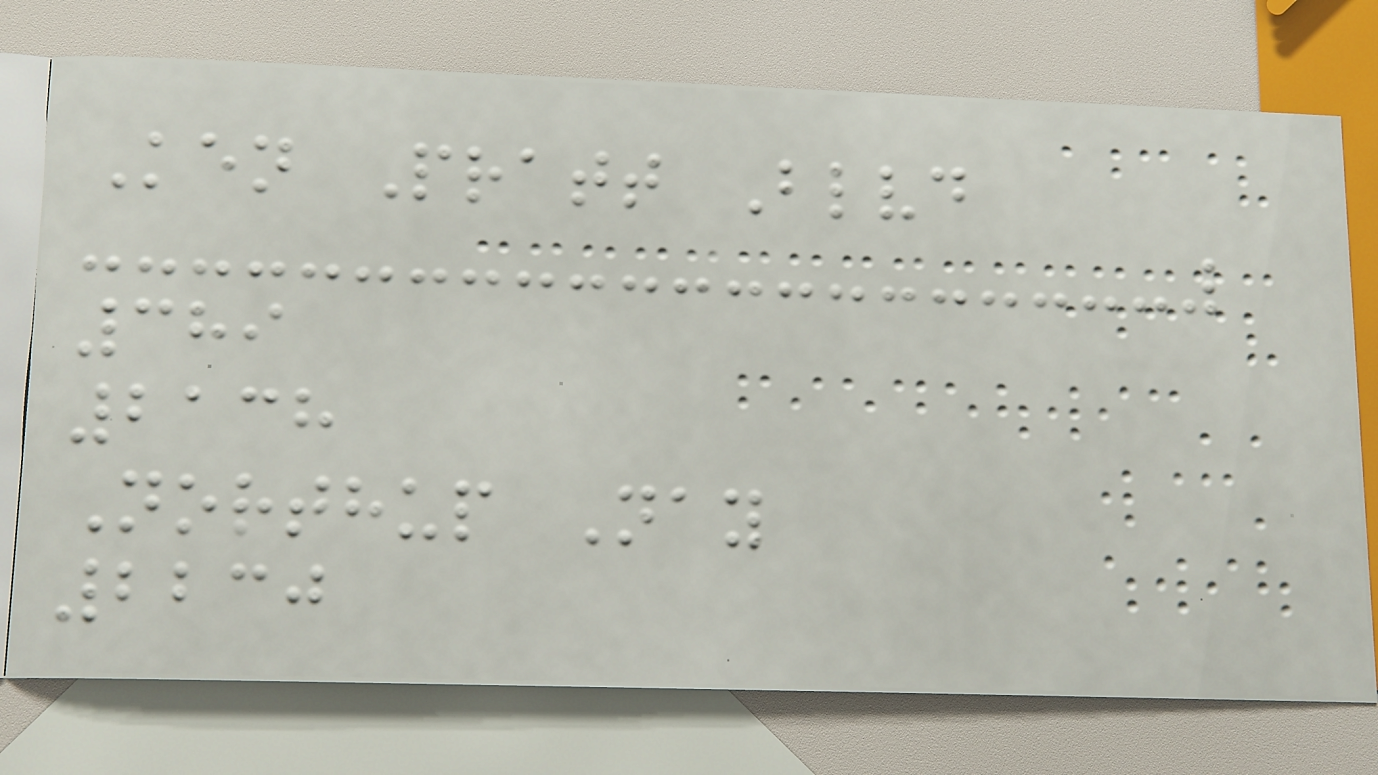Ken Pratt Blvd
389
2138
Northup Nay
2230
